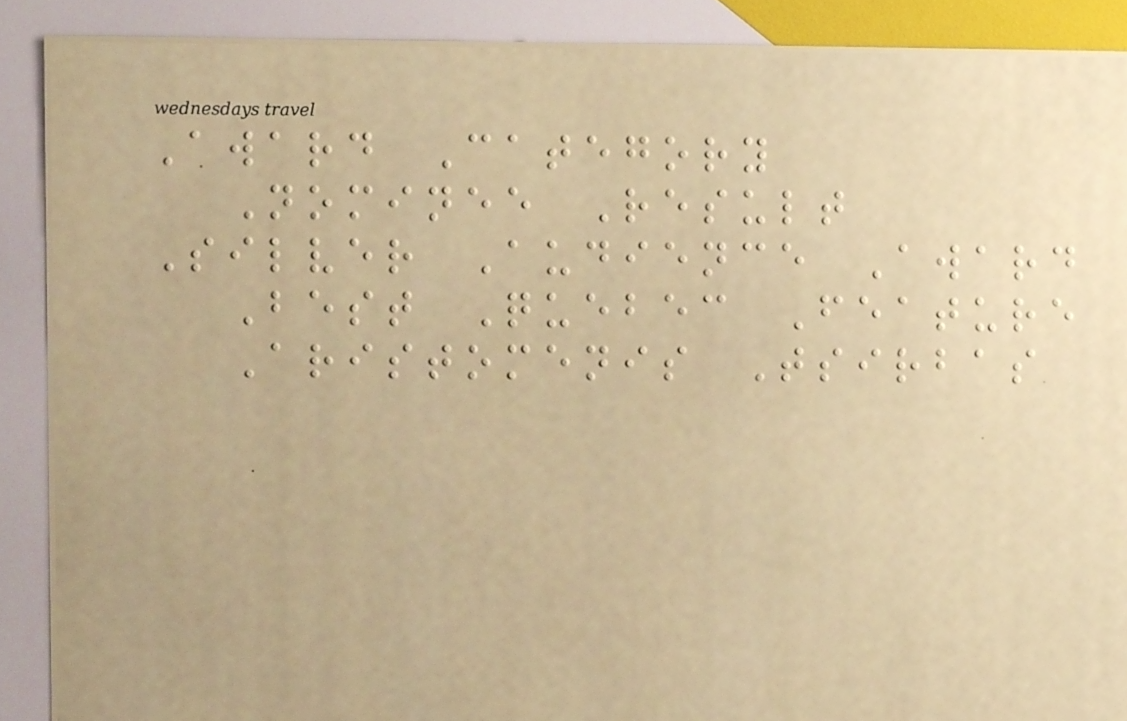Award Category
Nominee Result
Silver Audience Award
Best Quebec Feature
Aristomenis Tsirbas
